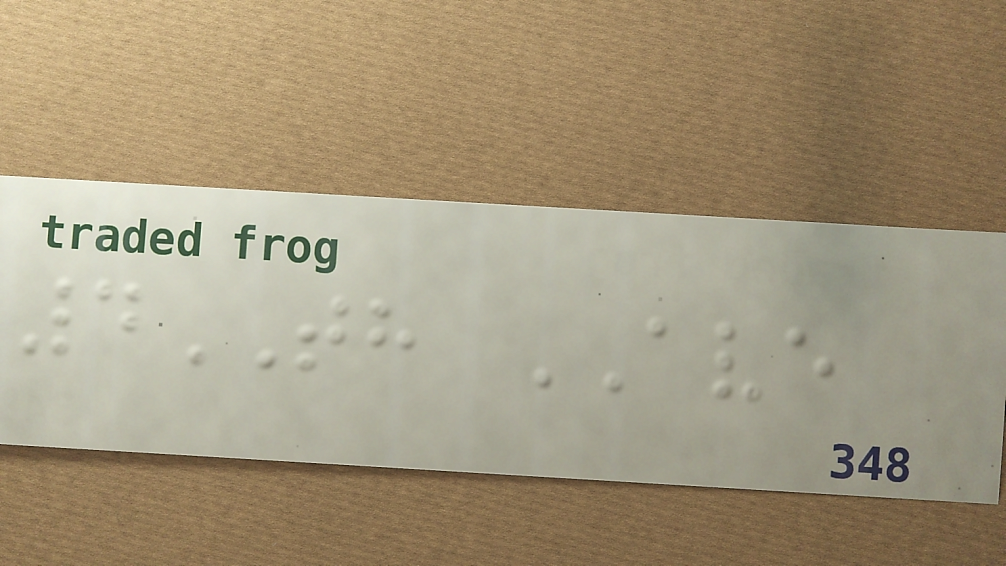4TH AVE
